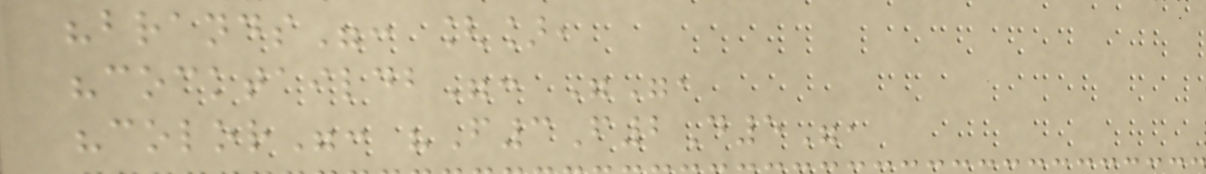"brands": [],
"cocktaildb": "",
"color": "F3F2D5",
